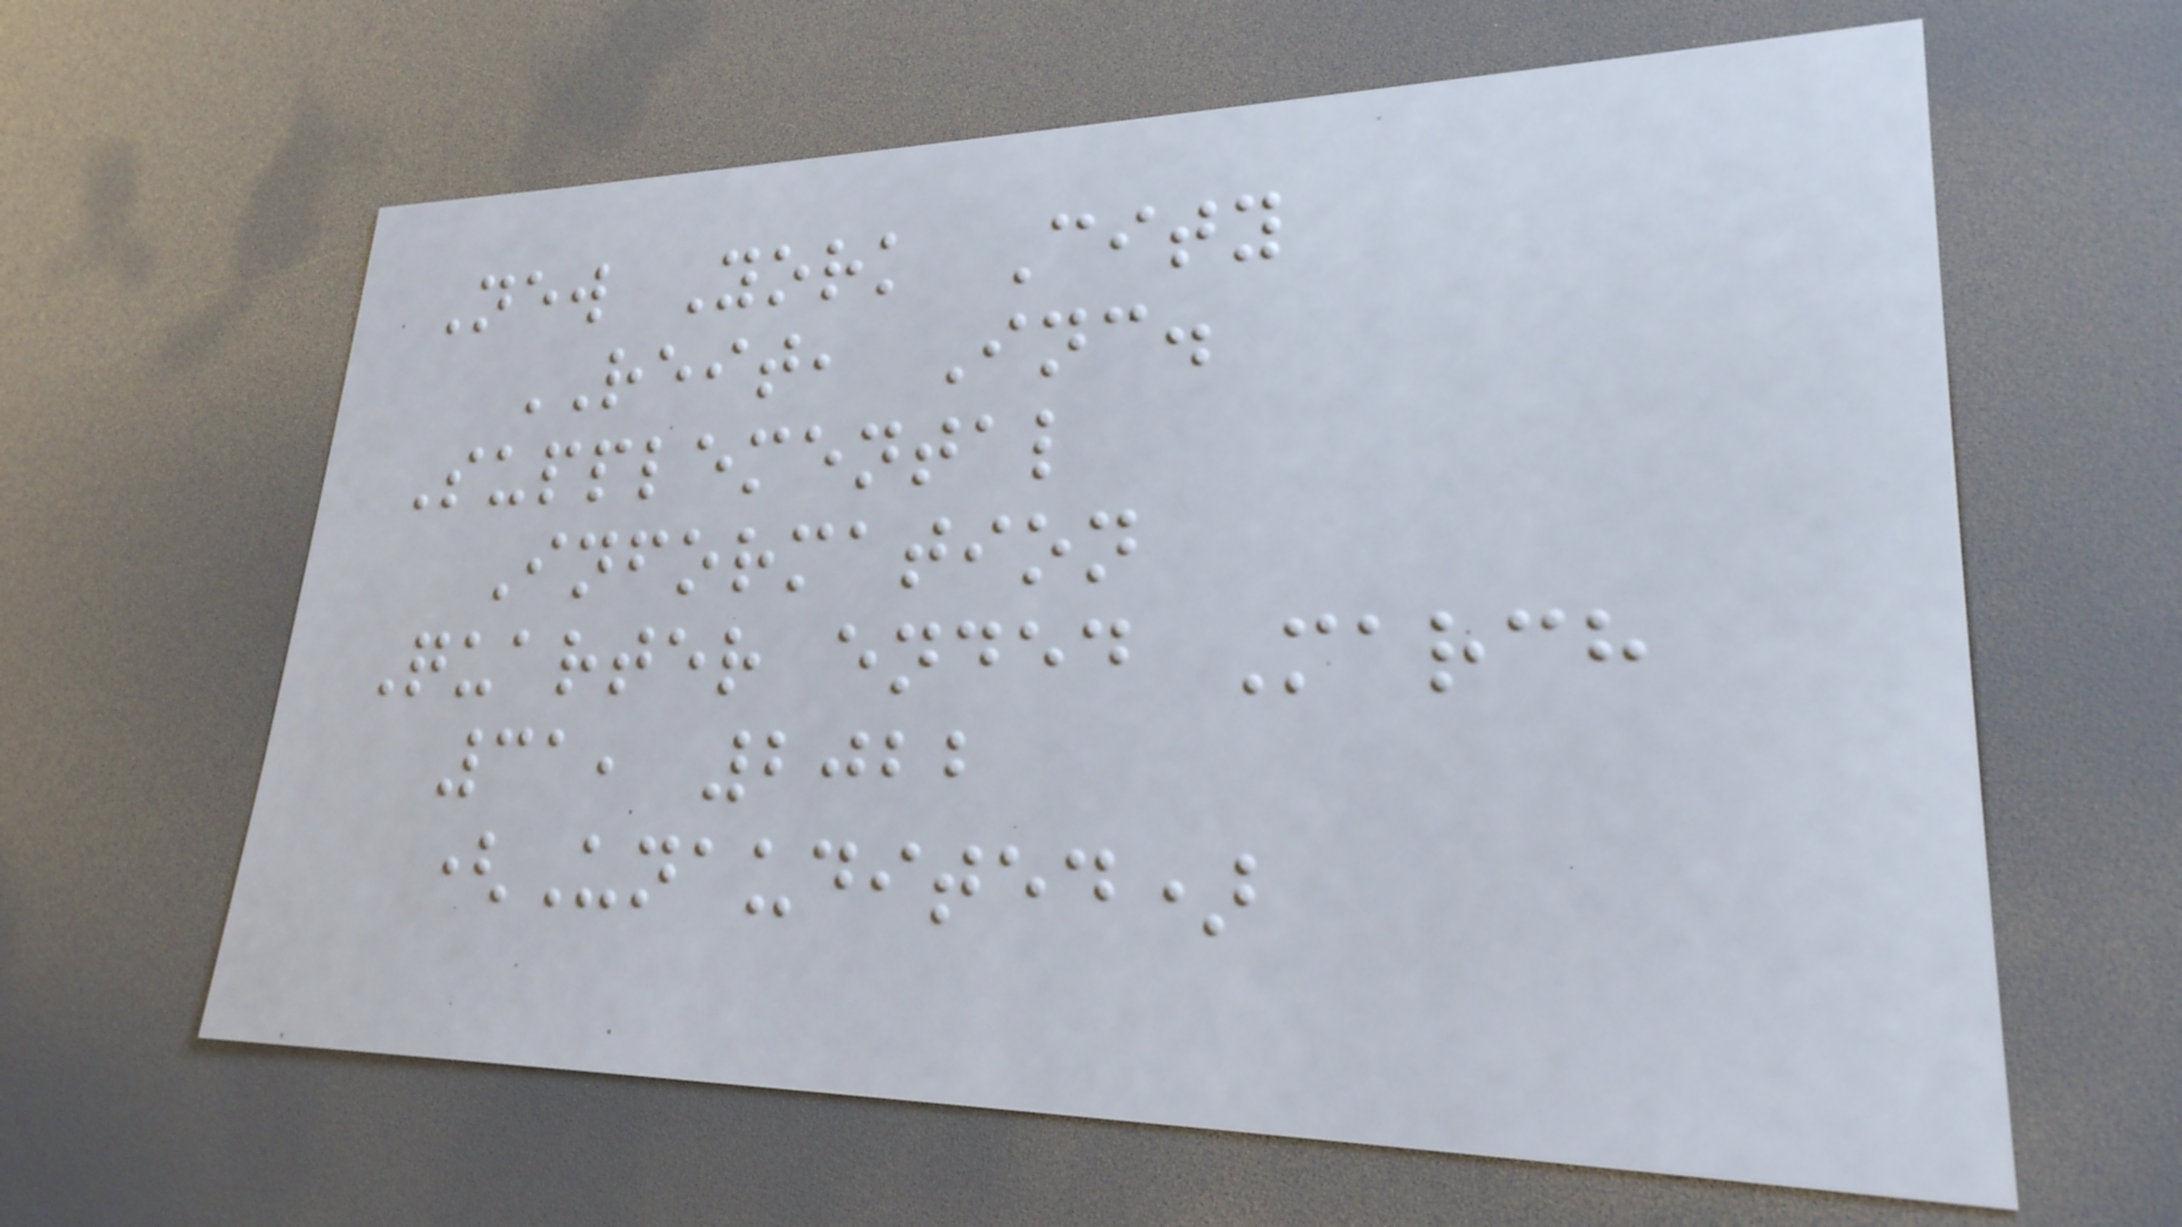New York City
REIT, Inc.
Supplemental
Information
Quarter ended March
31, 2022
(Unaudited)
